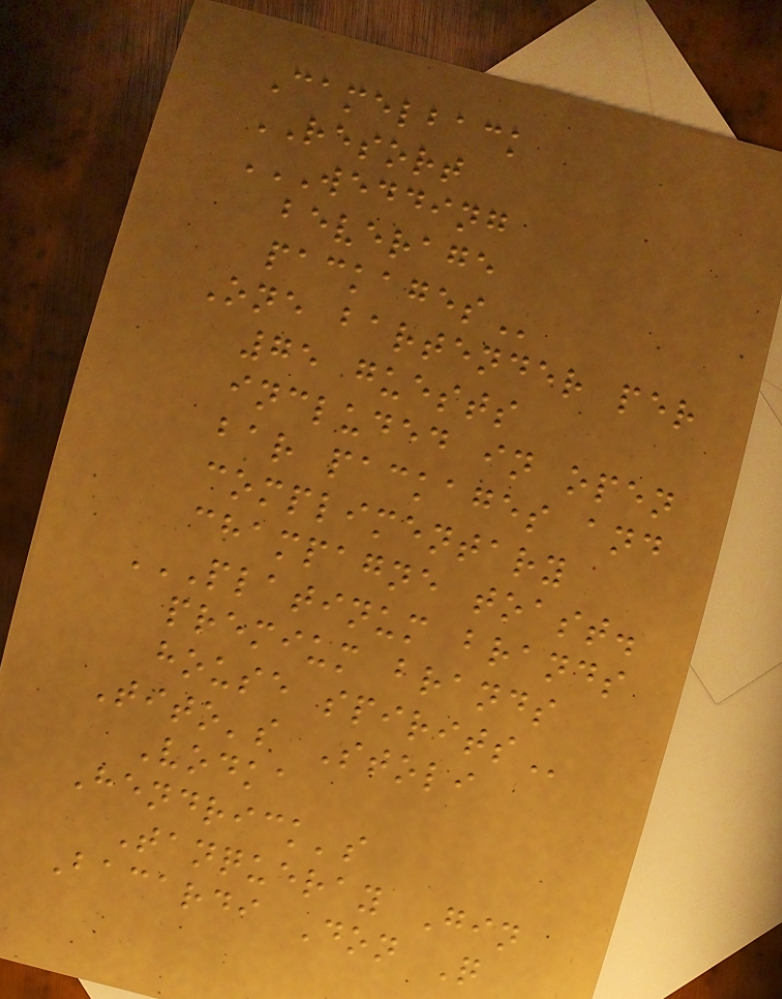Camelback
RESORT
WEDDING
BEVERAGE
PACKAGES
One bartender per
75 guests
included in open
bar packages and
complimentary
champagne toast.
PLATINUM BRANDS
PREMIUM BRANDS
HOUSE SPIRITS
Tito's Stoli
Vodka
Hendrick's
Tanqueray Gin
Bacardi Don Q
